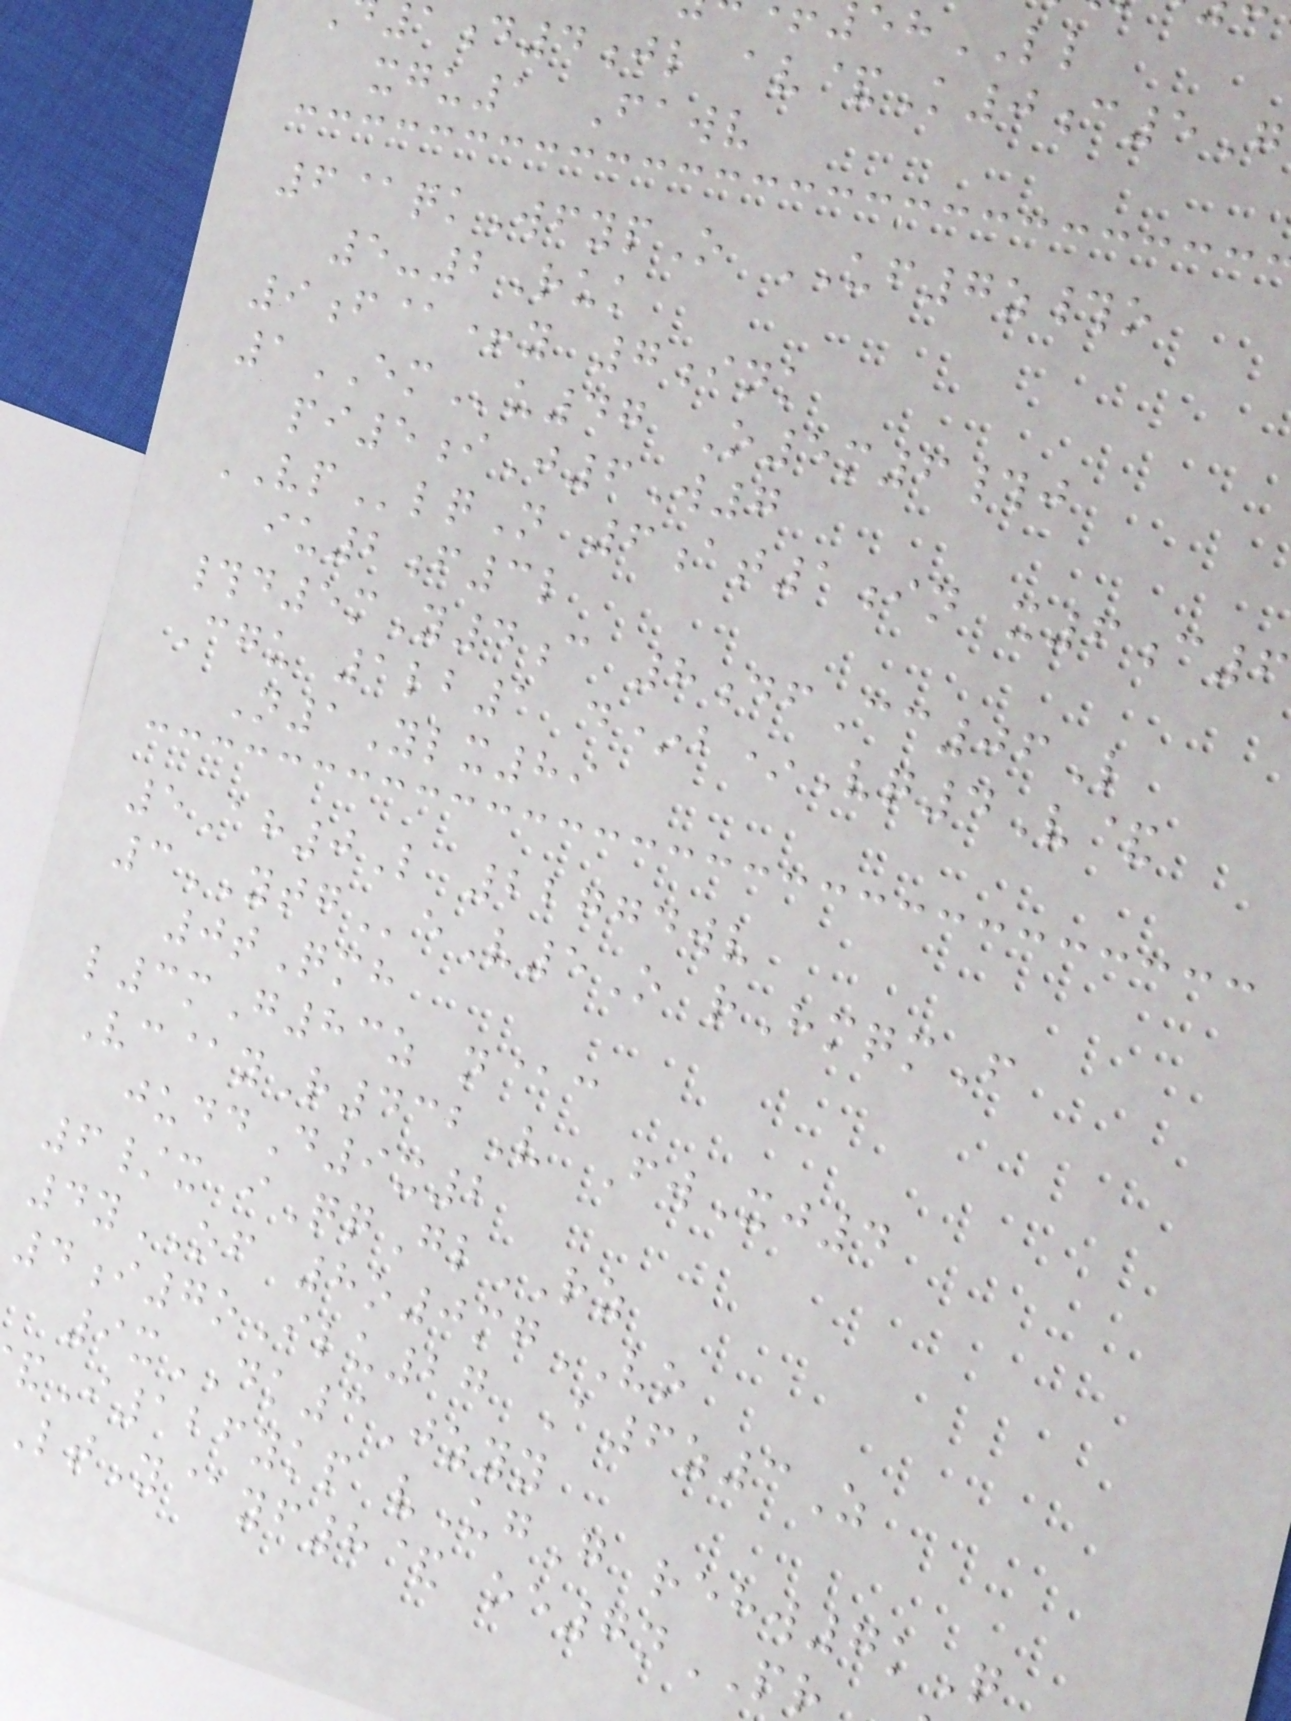d4jl av&K0c5G
xgu1 Fawv
6@qkWfypO UF7z#o
5-2Ruk
9f@+y 7ink
1EMu47 O5m6#j
pi5iJ6W7
VPlqN 6at1in x6c6
iu2f3l
#d5mY4c 8dfCc06L
Cgu 1lb1 d*b*Vq4V&
N1Ylx89
5Ah0L 22774wv
3YTGeV5O rHmqmF
0tQmh
l3mG83z n@c
Vc@yR432V FwXj4
juddD9x2
6/x iQqGlRZ
4yOF 8o0mgVO
4i7oIlu27 A6z3Z
9xDK3Jzyy
I126ykp vUgG rehw7kQ
LtY@yf8& oe7nPR
